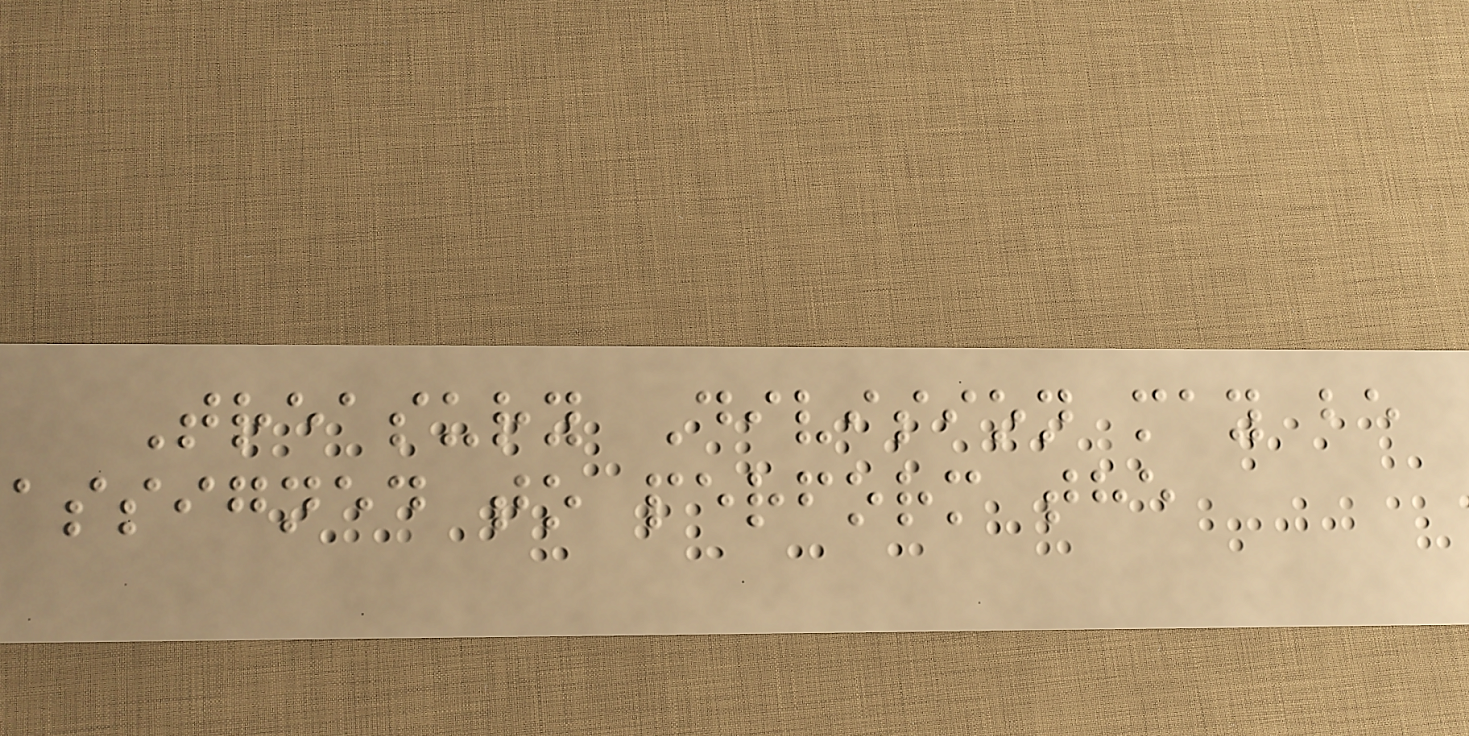Treasury Division may be
assigned to perform the
